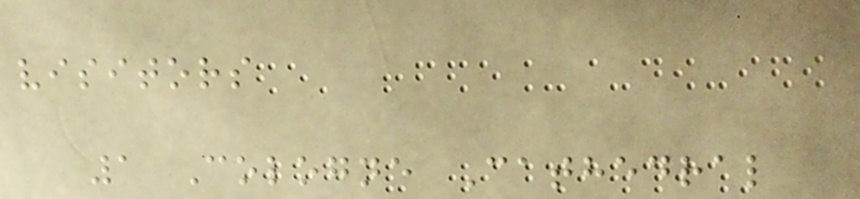visitors
1 Cologne Cathedral
